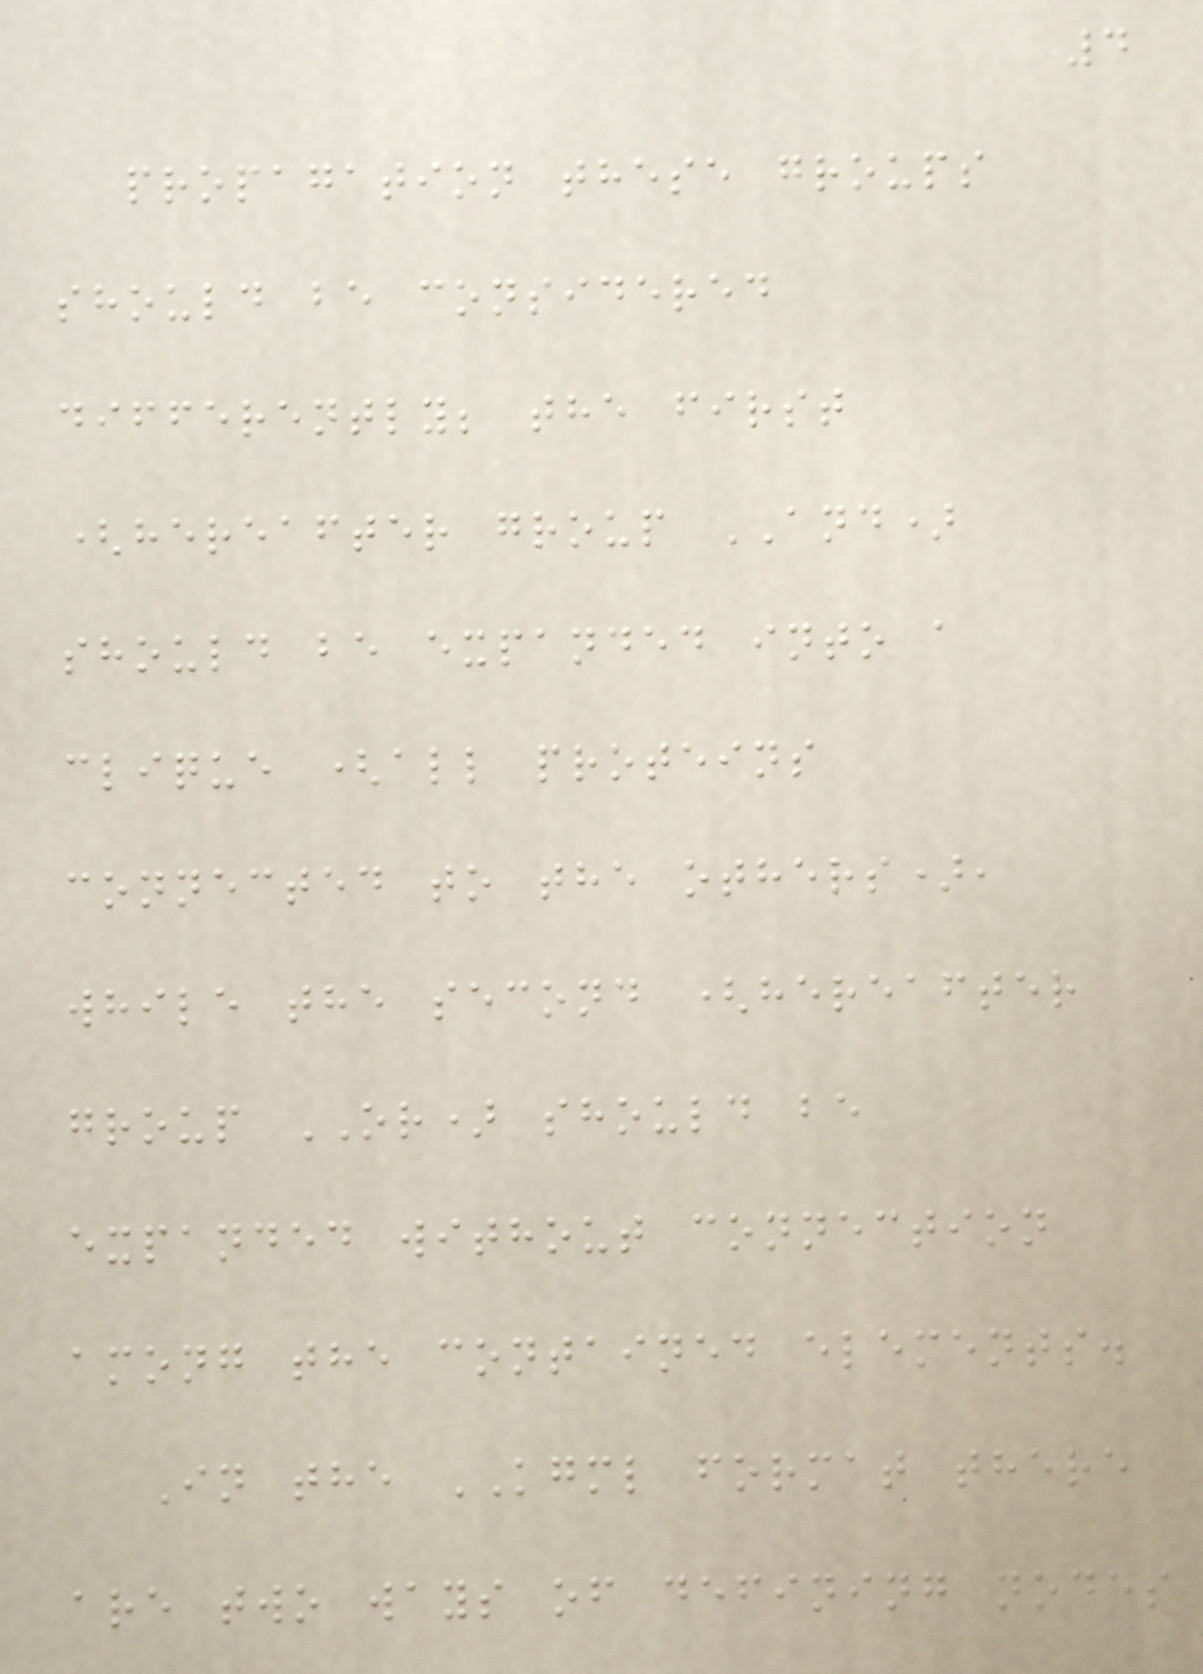4
propagation these groups
should be considered
differently; the first
(hereafter group AND)
should be expanded into a
clique (all proteins
connected to the others),
while the second (hereafter
group OR) should be
expanded without connection
among the contained elements.
In the KGML format there
are two ways of defining nodes
